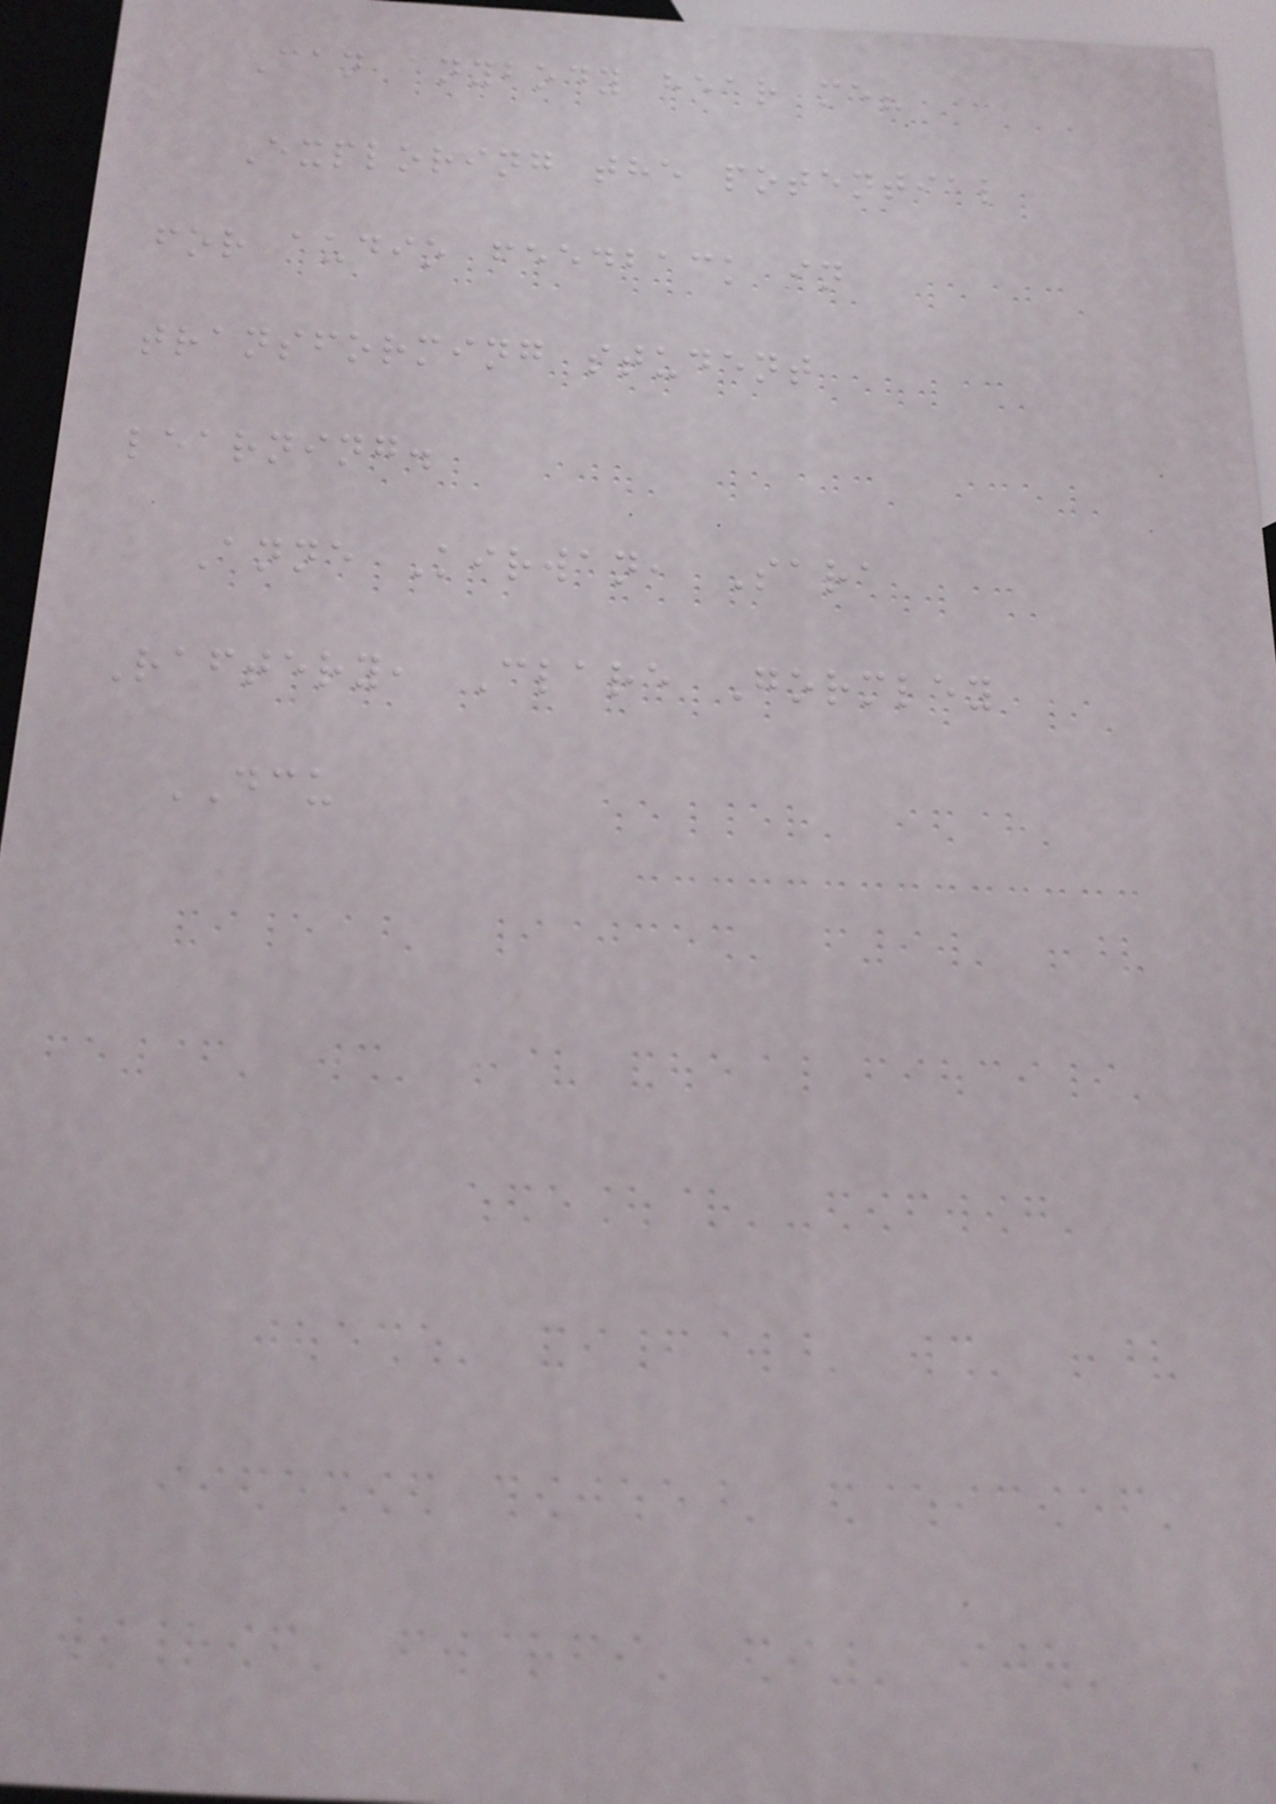Can anybody hear me?
Exploring the potential
for audio feedback in
transforming student
learning.
Anne Kirwan, Sara
Raftery, Clare Gormley
DCU
